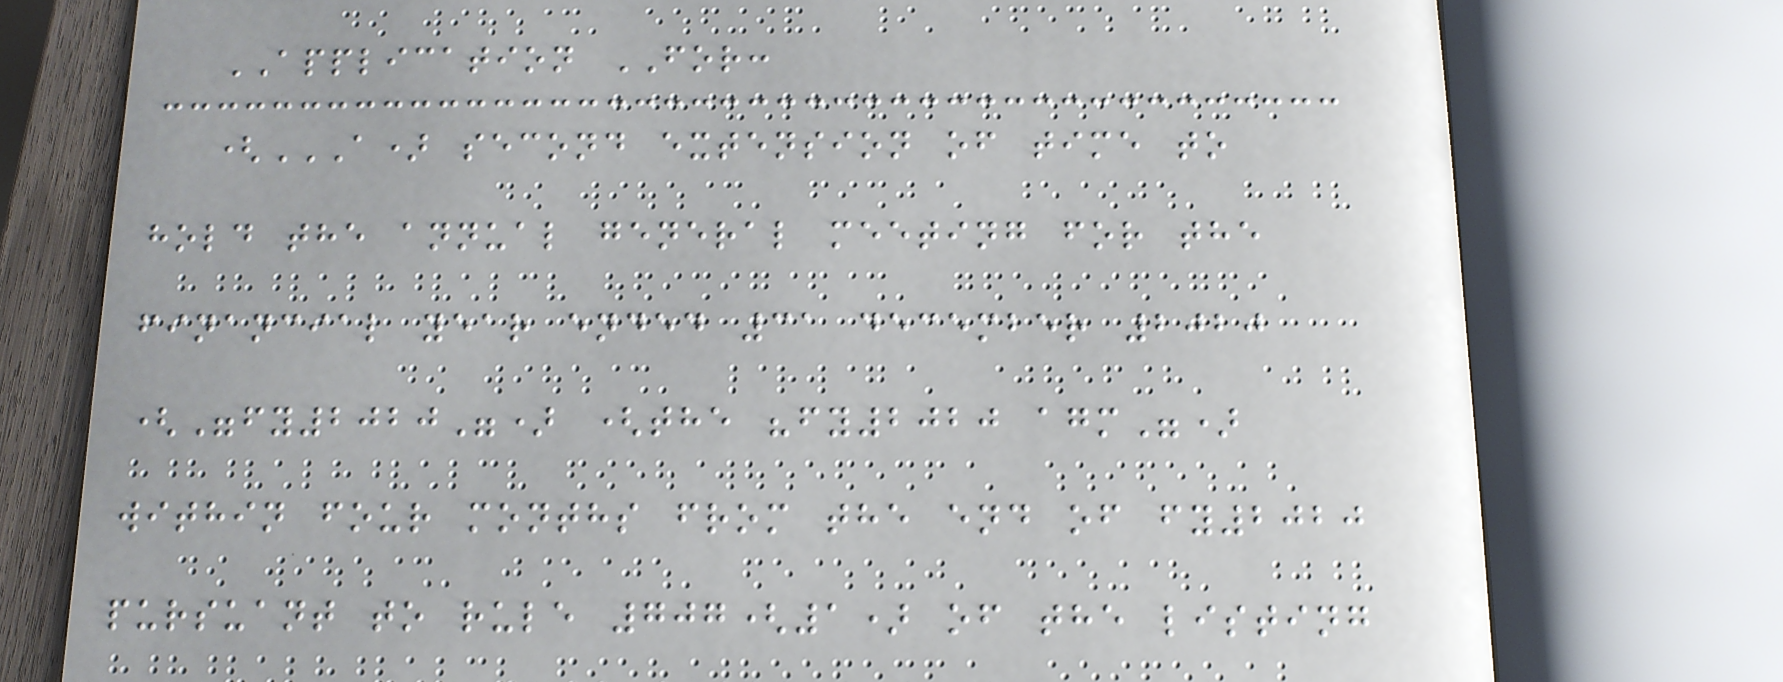APPLICATION FOR:
(A) SECOND EXTENSION OF TIME TO
HOLD THE ANNUAL GENERAL MEETING FOR THE
FINANCIAL YEAR ENDED 31 DECEMBER 2020
("FY2020") (THE "FY2020 AGM")
WITHIN FOUR MONTHS FROM THE END OF FY2020
PURSUANT TO RULE 707(1) OF THE LISTING
